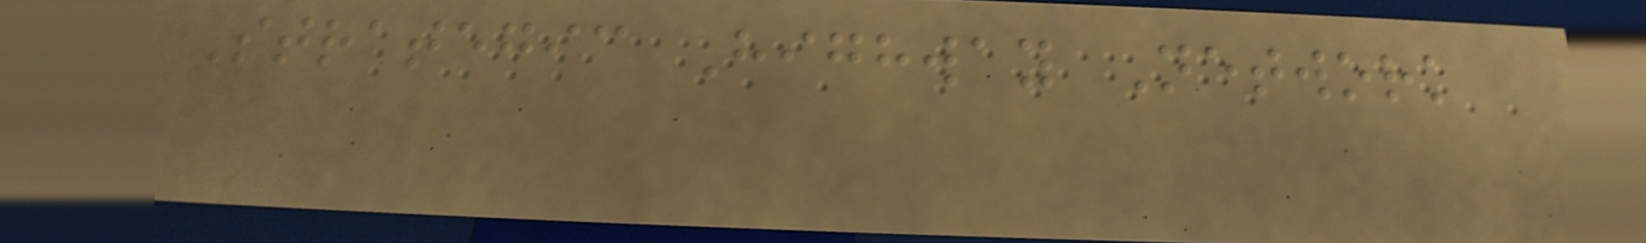Strategic Highway Network
